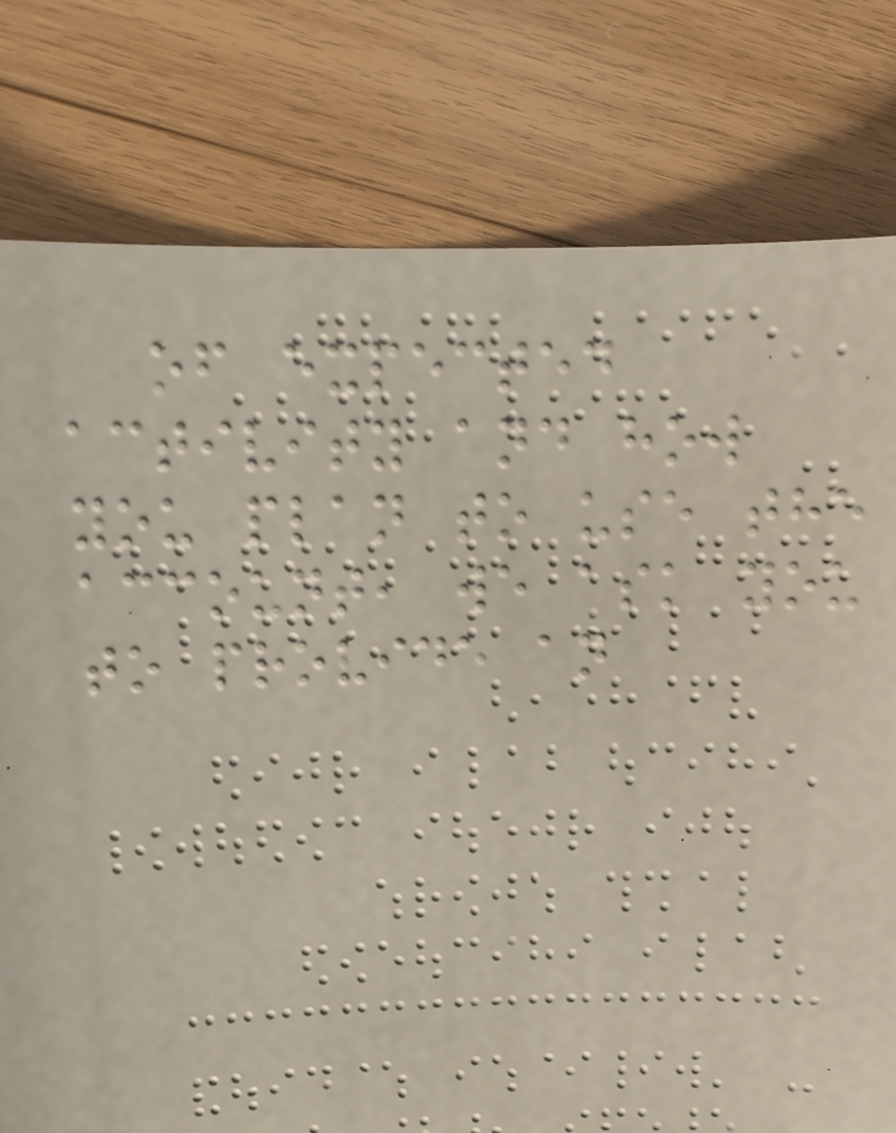of expected
activity and how
you plan to use the
account, we ask you
to provide an
